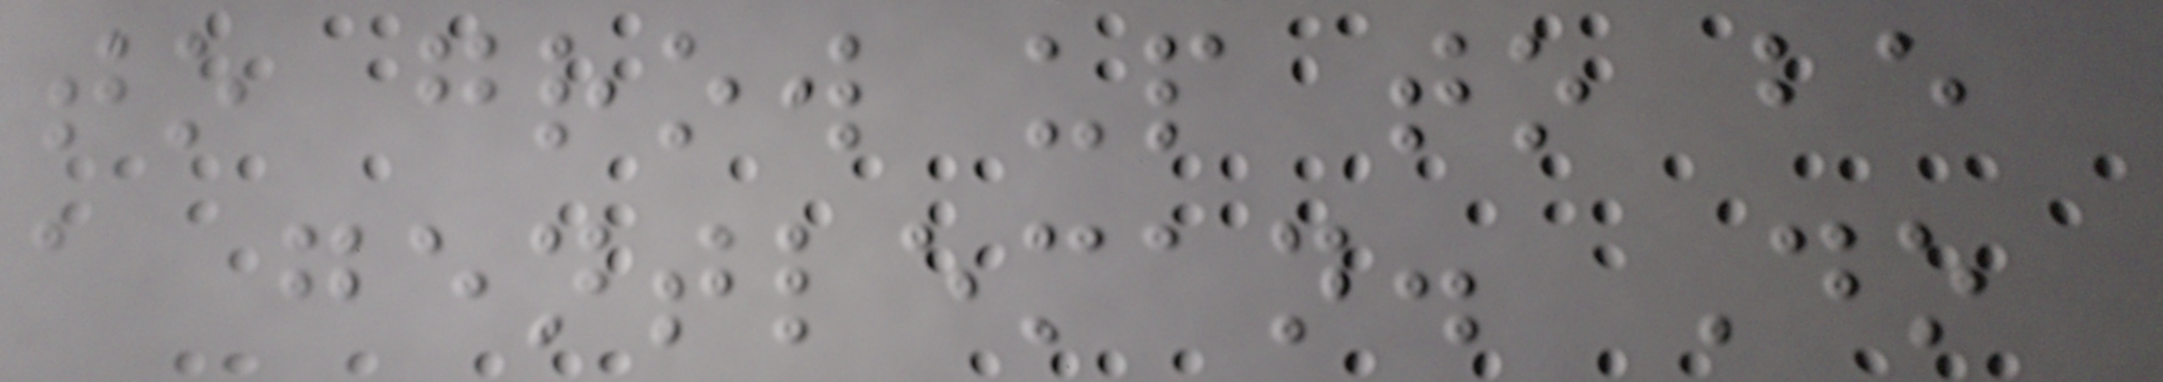to grow up to be
a gentleman. Do
